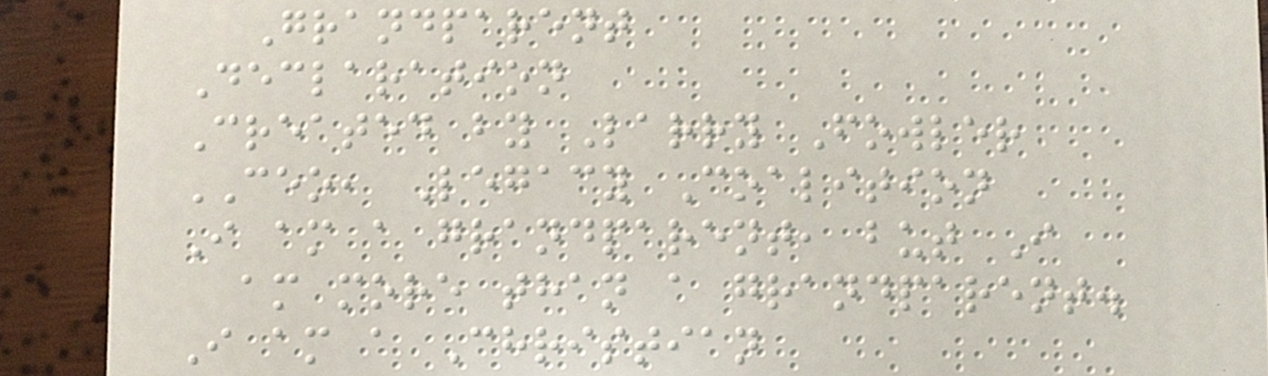Grandparent
Declaration
Created by Larry Fowler
CEO, Legacy Coalition
I am a grandparent, but I
am more than a grandparent.
I am a Christian
